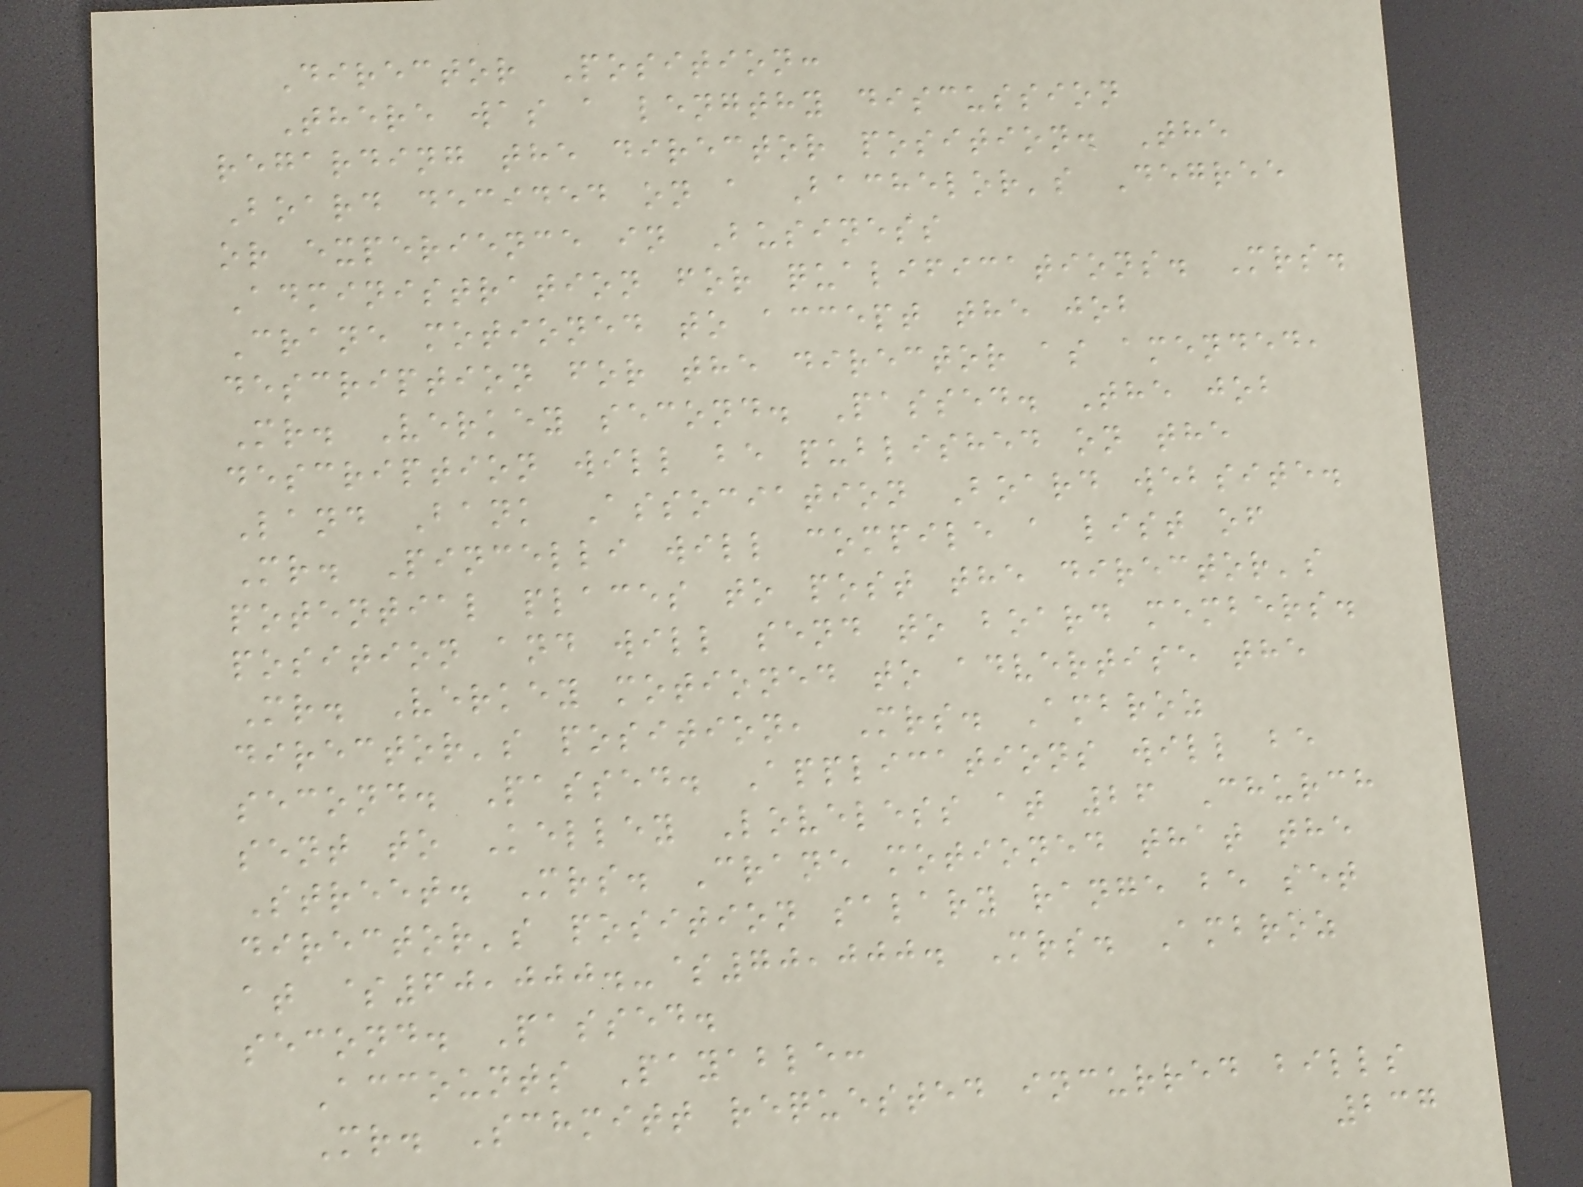Director Position:
There was a lengthy discussion
regarding the director position. The
Board decided on a Bachelor's Degree
or experience in Business
Administration for qualifications. Mrs.
Crane motioned to accept the job
description for the director as amended,
Mr. Verkey second. Passed. The job
description will be published on the
Land Bank Association Board website.
Mr. Pincelli will compile a list of
potential places to post the director's
position and will send to board members.
Mr. Verkey motioned to advertise the
director's position, Mrs. Ambroz
second. Passed. Applications will be
sent to Kelley Loveless at 26 Church
Street. Mrs. Crane motioned that the
director's position salary range be set
at $60,000.-$70,000. Mrs. Ambroz
second. Passed.
Accounts Payable:
Mr. Schmitt requested incurred bills
237
